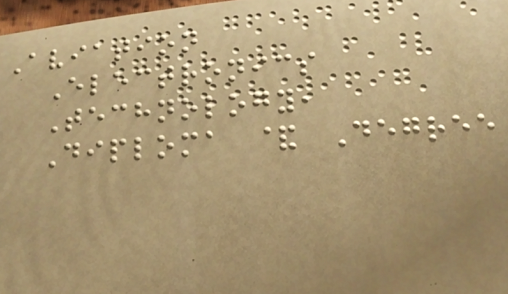Aviation
Electronics
Technology,
Diploma & Degree
